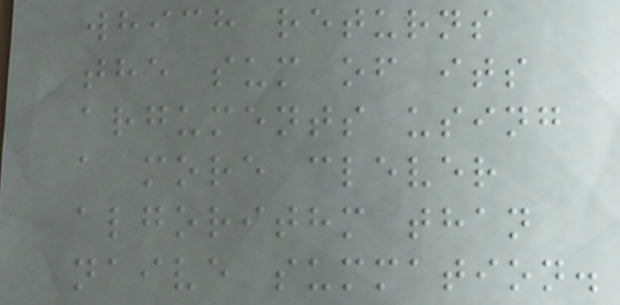which returns
the sum of its
arguments using
a more clever
algorithm than
naive summation.
